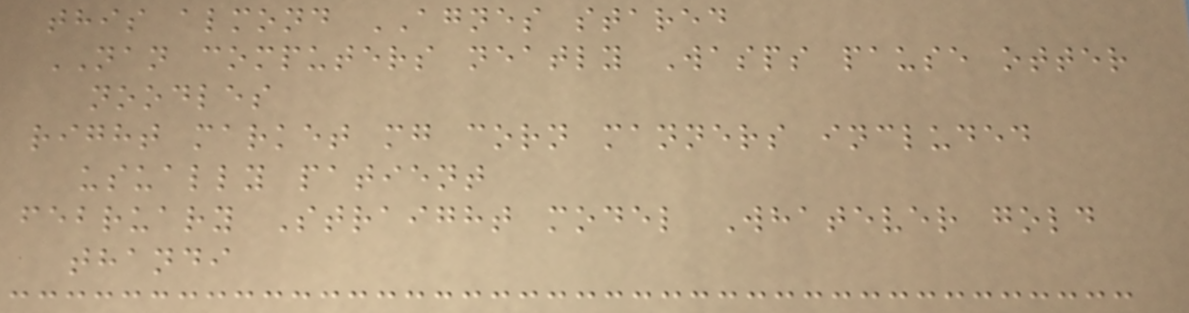this almond AGNES stared
NAN computers neatly Wasps pause otter
noodles
right market mg corn manners included
usually patient
february Straight model Whatever gold
thandi
